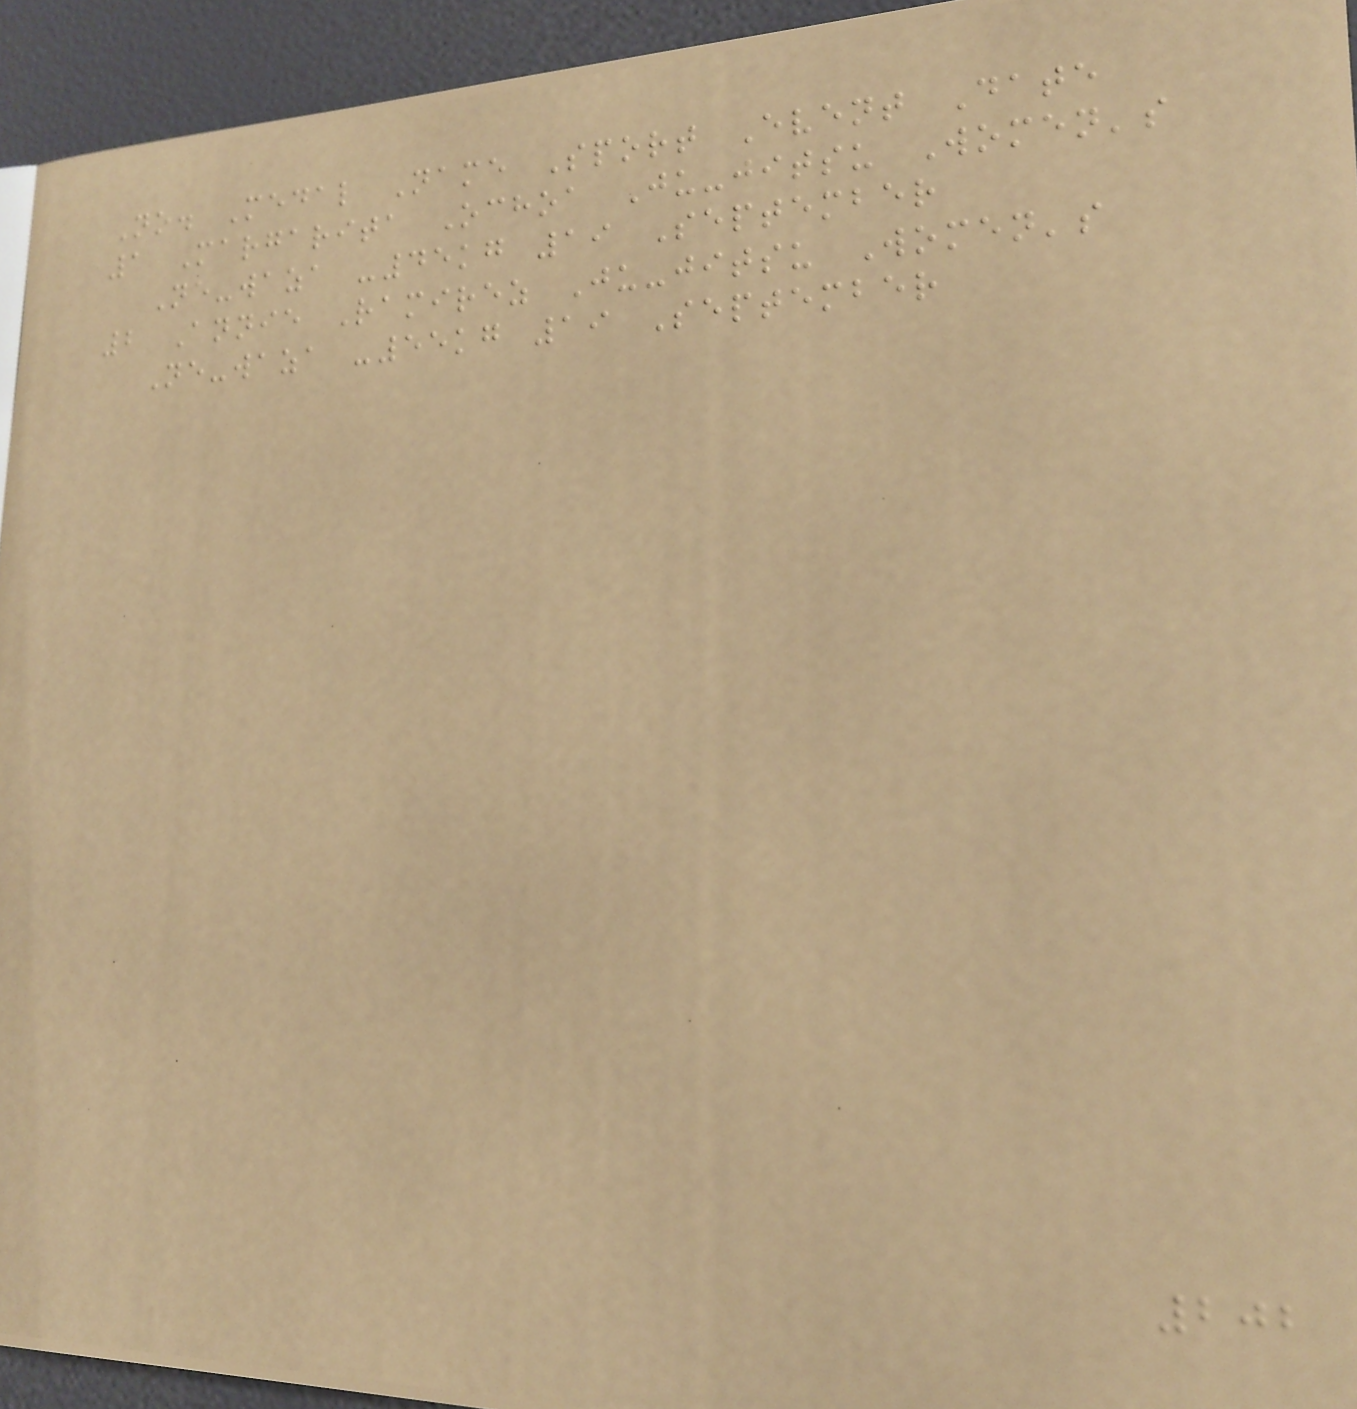No. Medal Name Sport Event Date
1 Margarita Ochoa Ju-jitsu Women's
Ne-waza -45kg 19 September
2 Annie Ramirez Ju-jitsu Women's
Ne-waza -55kg 19 September
202
